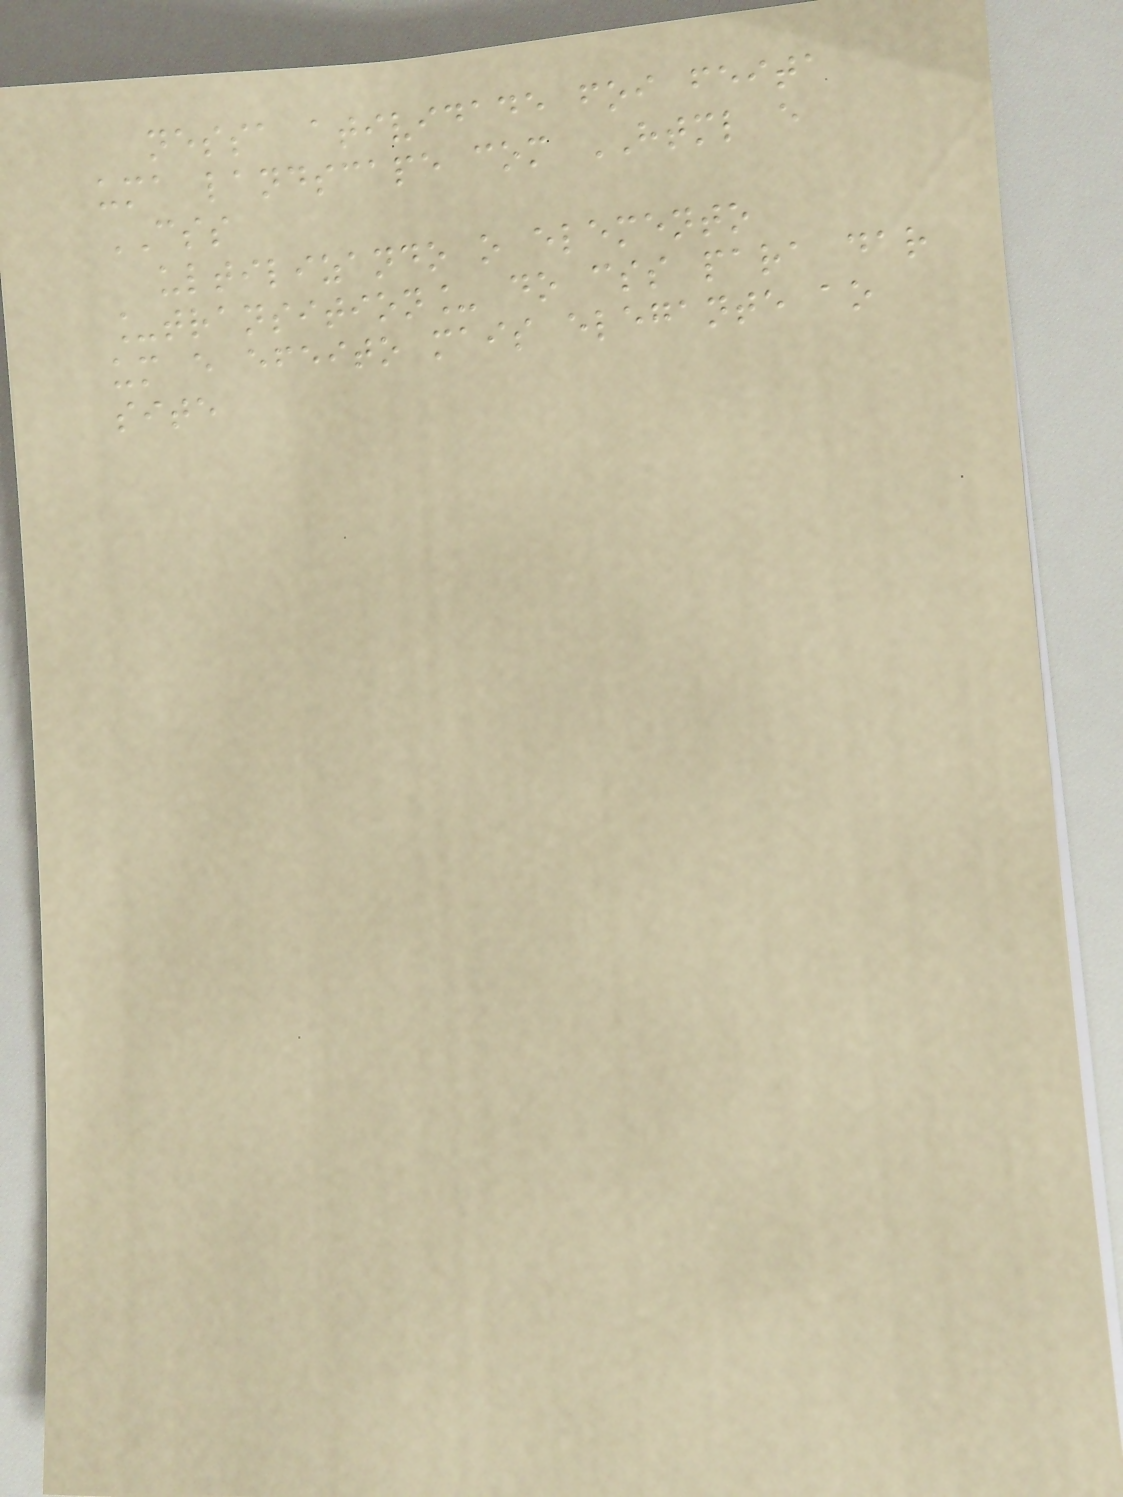nessa atividade foi feita
uma landscape com HTML e
CSS
ultilizando o elemento
_transition_ do css para dar
um e efeito mais elegante ao
site
